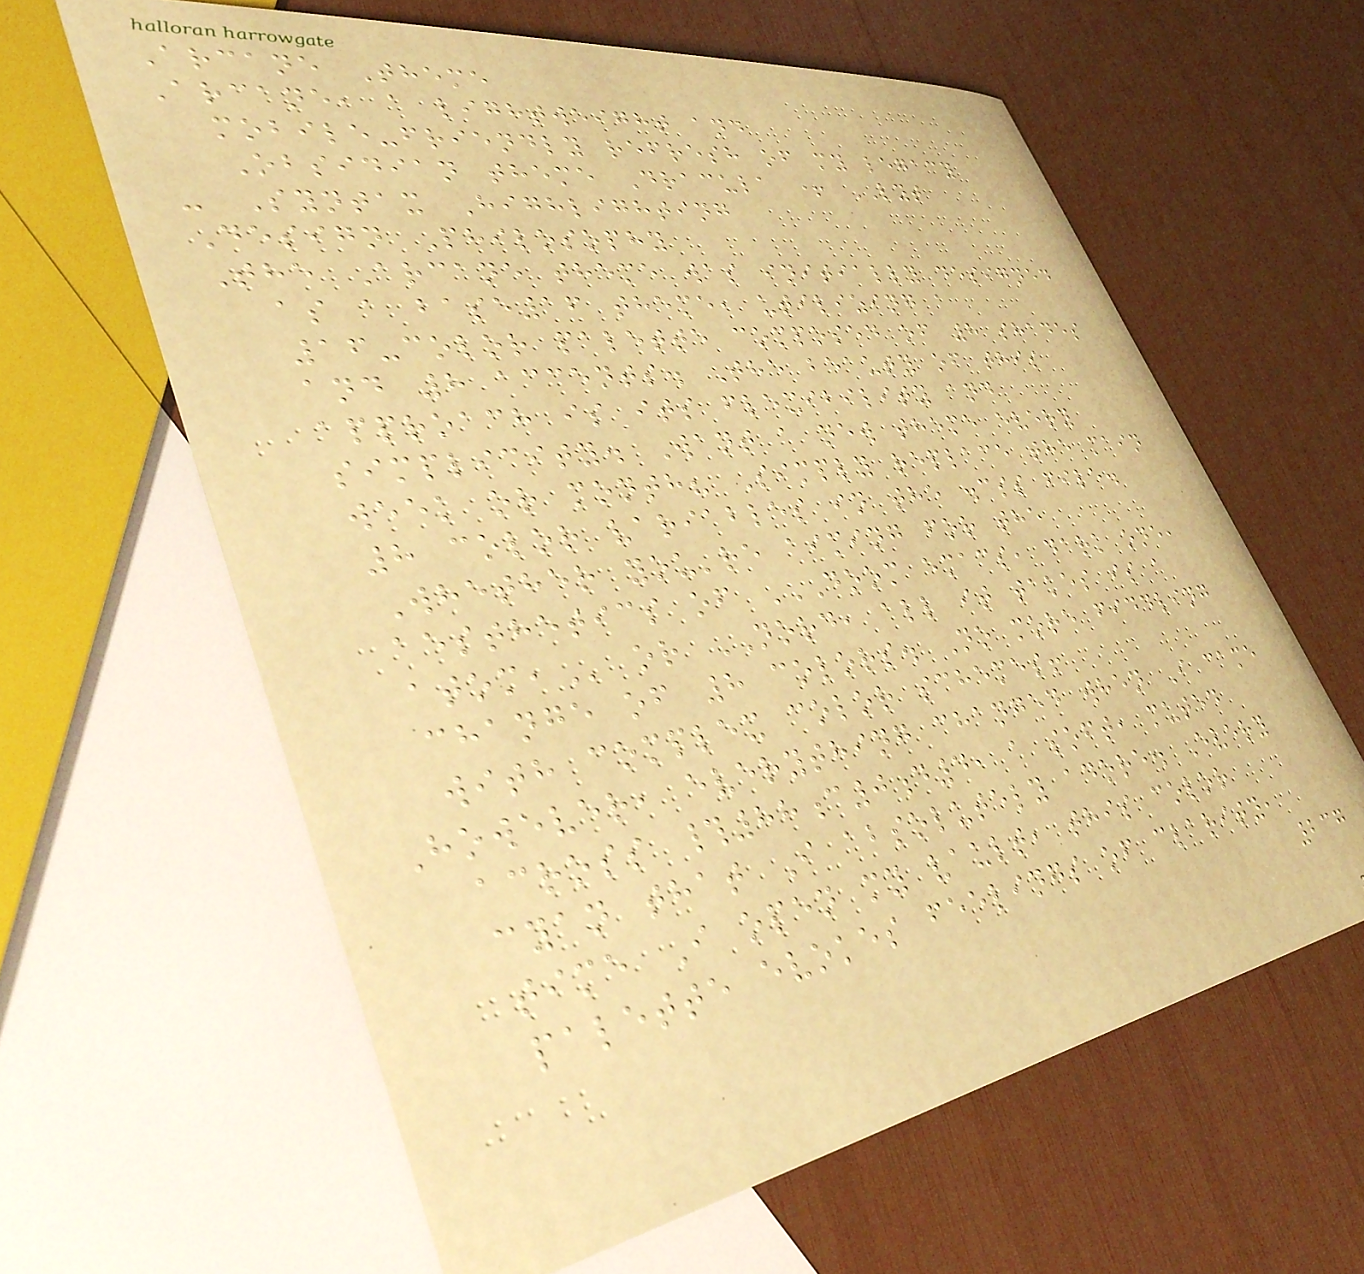Arcane Theme
Arcane, a lightweight and
mobile-friendly refresh of my legacy
Obsidian theme Dracula + LYT
- Syntax Highlighting
Design Philosophy
The Arcane theme was initially designed
as a base16 theme, utilizing a
16-color palette composed of 8 shades
and 8 accents. The beauty of this
approach is its flexibility and
simplicity. Want a new theme every
week or month? Simply replace the main
8 color variables in the .css file.
Whether you're aiming for the
aesthetics of DOOM EMACS, DARK ONE,
ATOM, or NORD, all it takes is a
change of 8 colors. No more fiddling
with complex color schemes!
However, everything changed when I came
across #88c0d4, a soft, muted
cyan that I absolutely adore. Every
time I open my vault, this color
palette evokes feelings of clarity,
237
